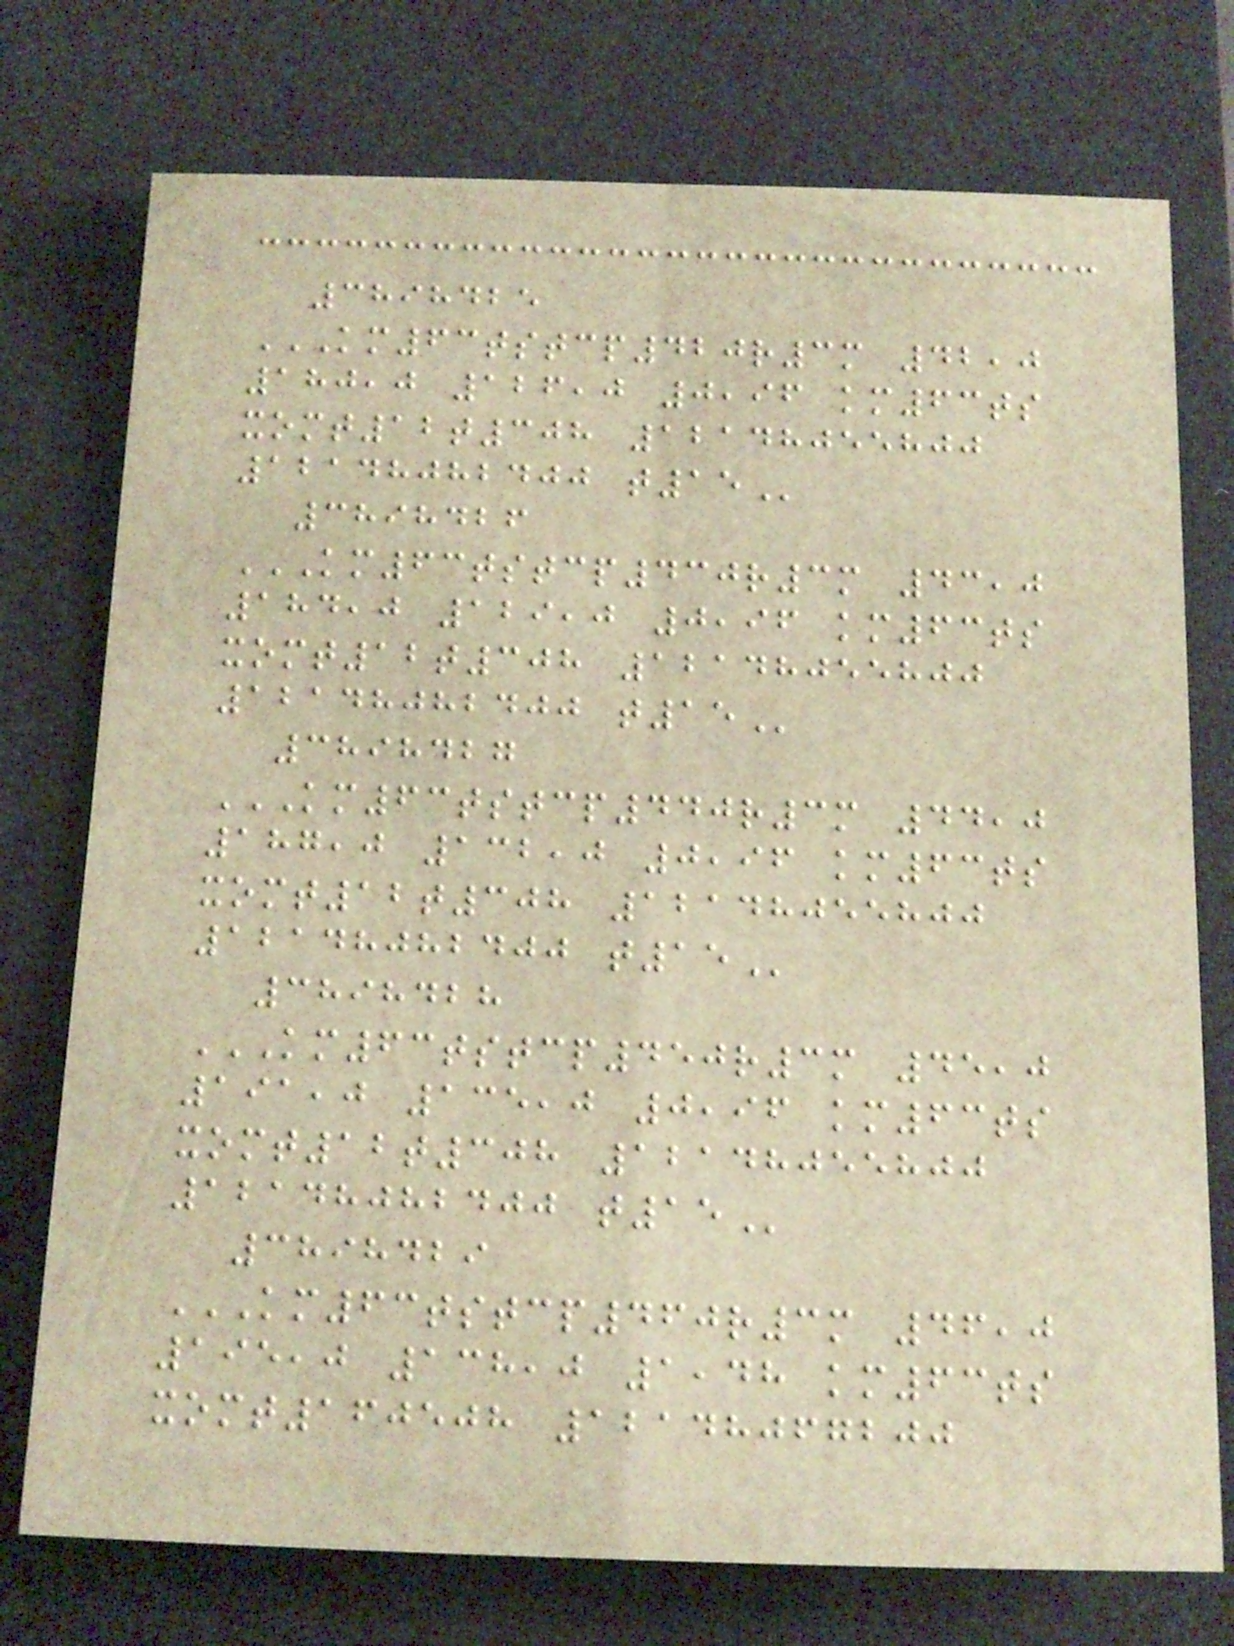3898425
KM63TSTCP420R3M 42,0
180,0 126,0 0,96 KM63TS
XOMT12T308 12148055800
12148082400 T15
3898426
KM63TSTCP430R3M 43,0
184,0 129,0 0,96 KM63TS
XOMT12T308 12148055800
12148082400 T15
3898427
KM63TSTCP440R3M 44,0
187,0 132,0 0,96 KM63TS
XOMT12T308 12148055800
12148082400 T15
3898428
KM63TSTCP450R3M 45,0
191,0 135,0 0,96 KM63TS
XOMT12T308 12148055800
12148082400 T15
3898429
KM63TSTCP460R3M 46,0
195,0 138,0 1,48 KM63TS
XOMT160508 12148067200
